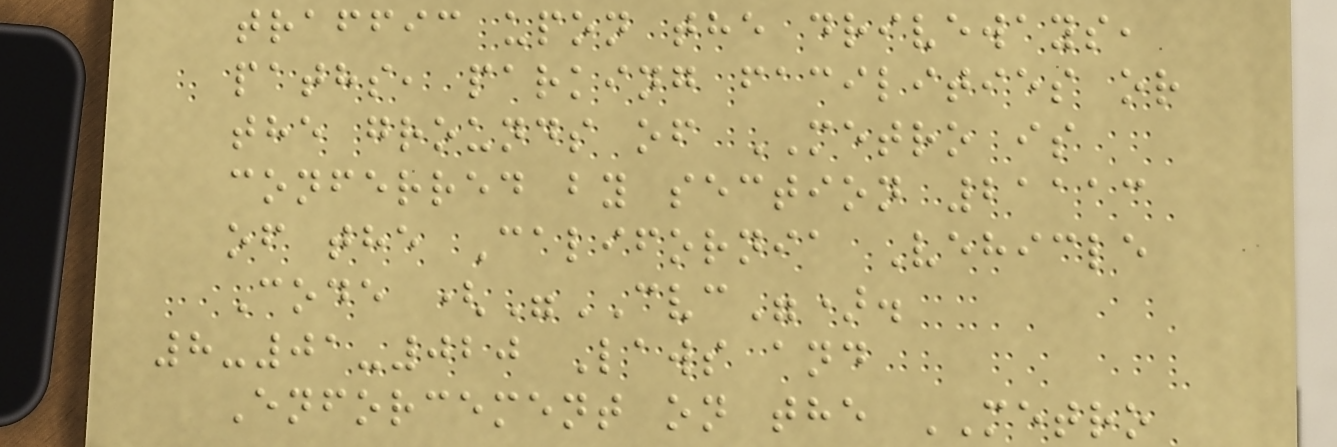traffic upon the driveways,
paths, parking facilities or
the grounds of METRO is
conferred by section 21113
of the California Vehicle
Code ("CVC").
8-01-020 Laws and
Enforcement on the METRO
